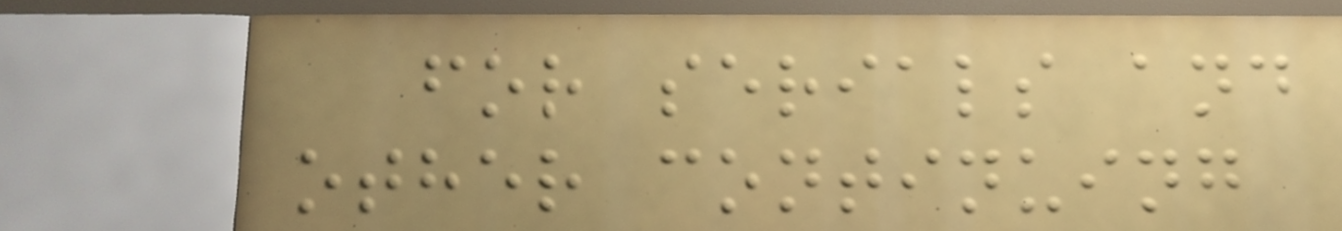for serials and
other continuing
